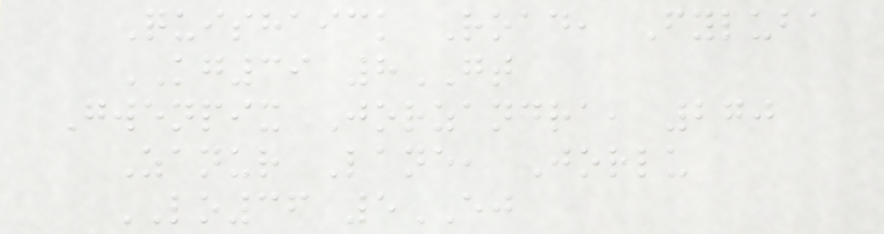Quishaick Road, Fyluba
KG39 8GT
Gwenpix Jorzandra, 270
Zanur Lane, Jorlu
LO36 5EJ
